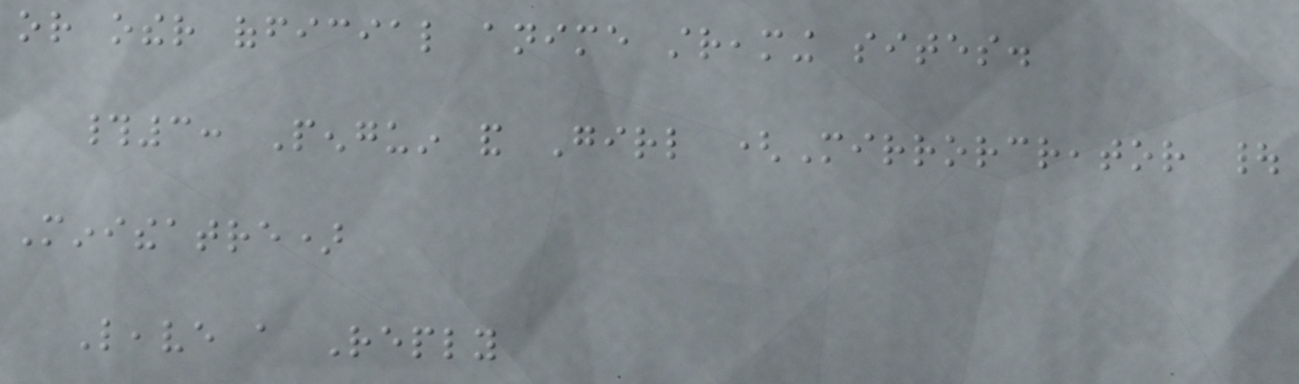or other official anime streaming sites.
#3: Penguin and Girl (Mirrorcreator |
Minitheatre)
Leave a Reply
